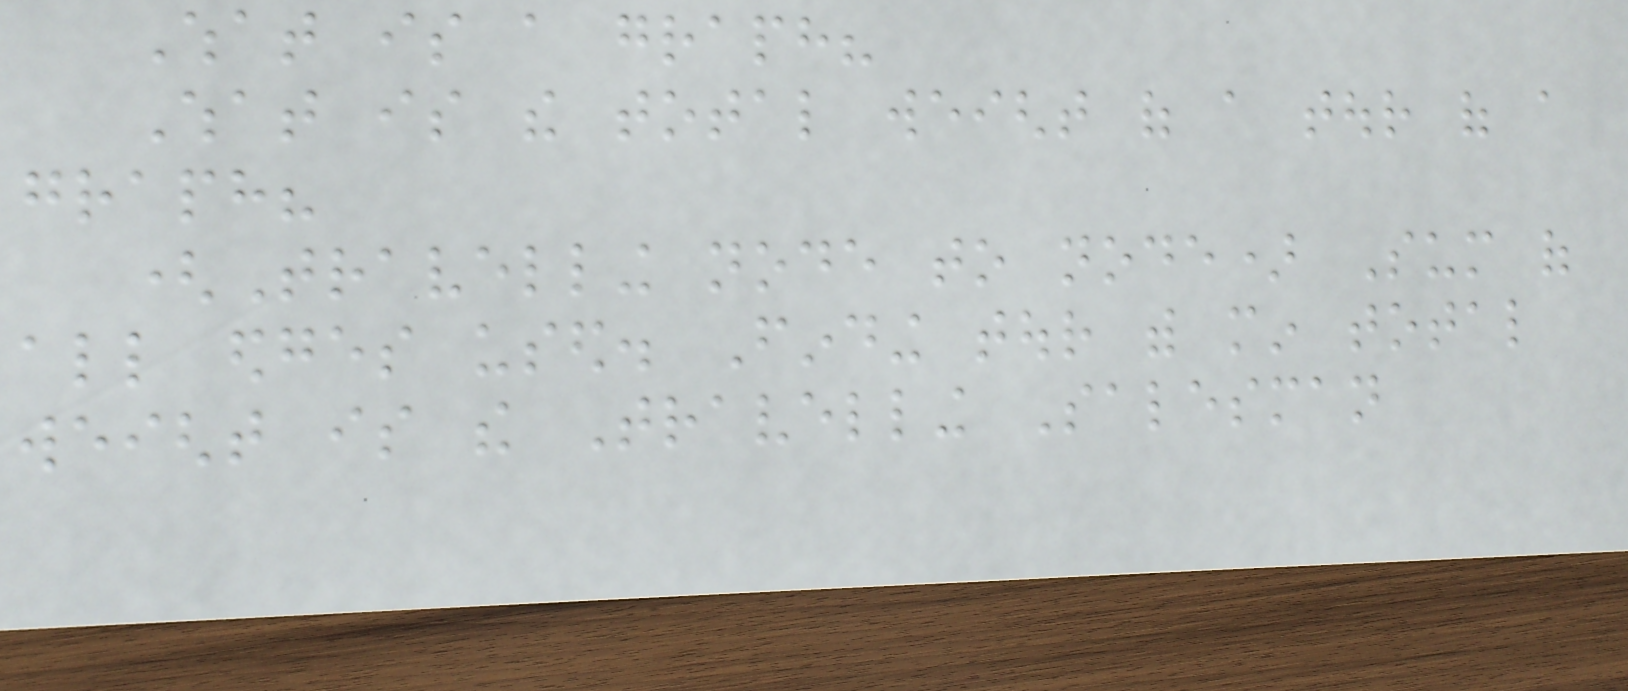What is a graph?
What is the total weight of a tour of a
graph?
(Travelling node to node) Sum of
all edges used. Finding tour with min total
weight is the Travelling Salesman
